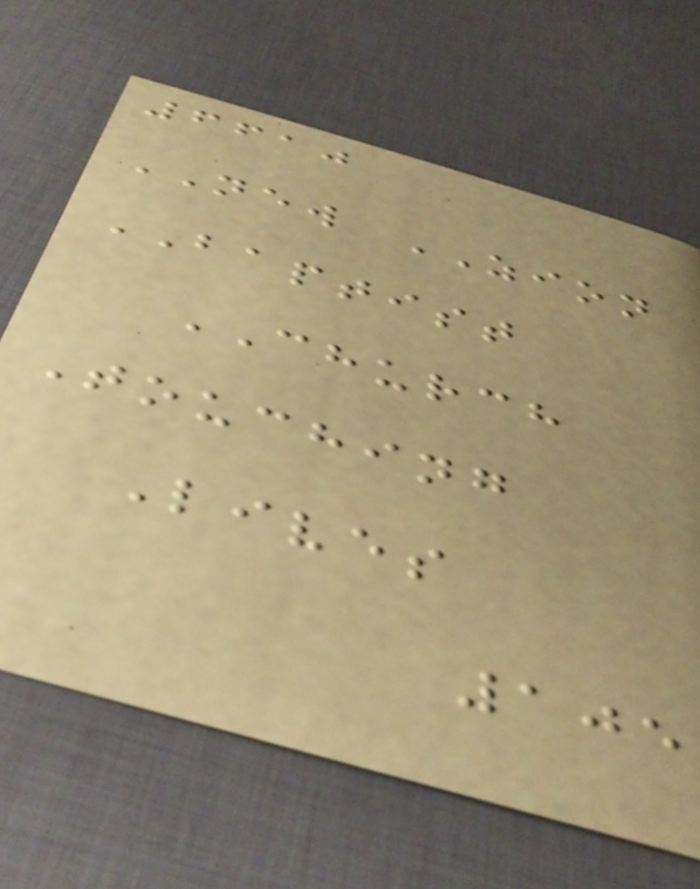6610
NEW ZION
BAPTIST
CHURCH
Touching
Lives
105
